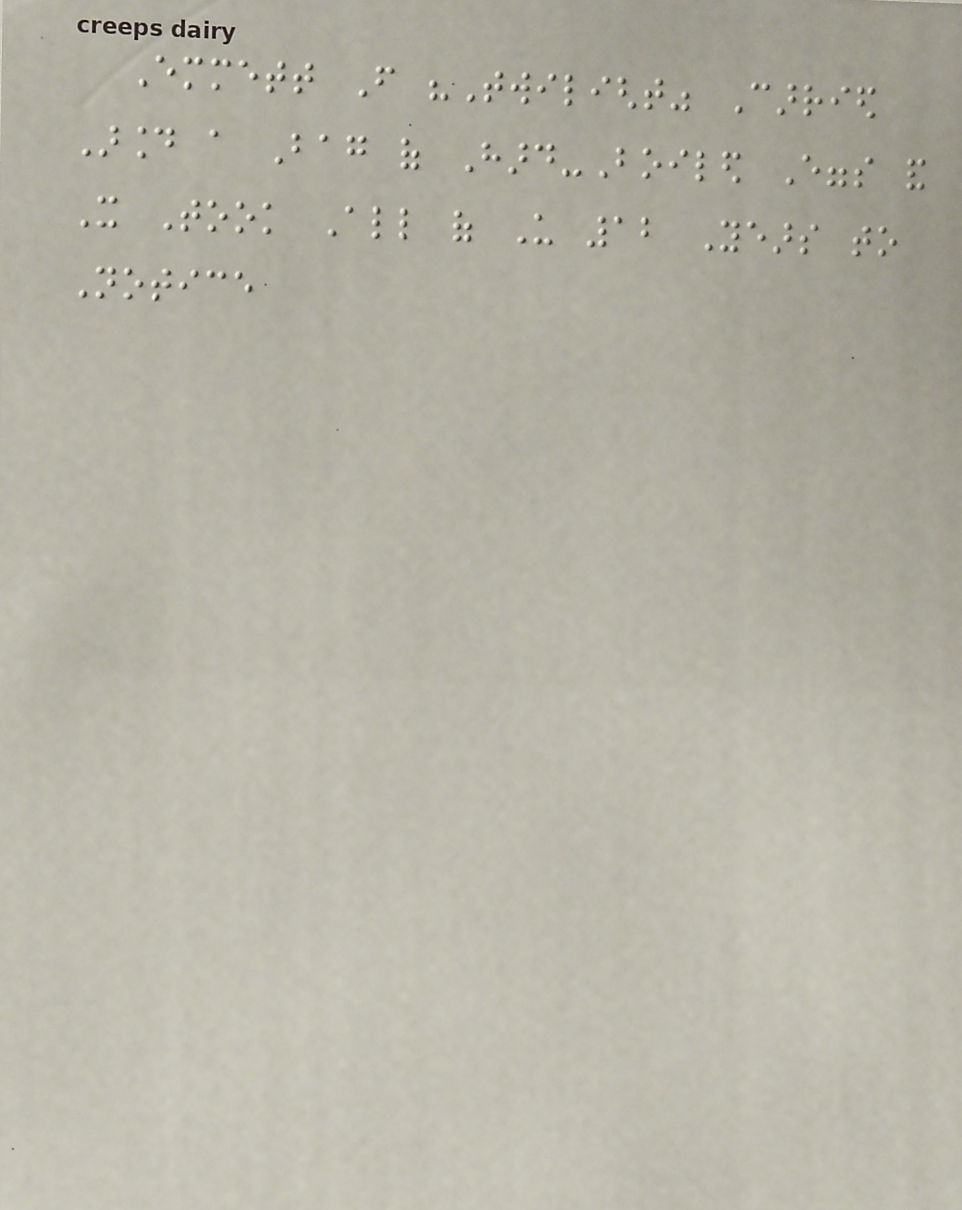Emmett From "Twilight" Carried
Around a Bag of Hard-Boiled Eggs and
It Took All of Us 12 Years to
Notice
